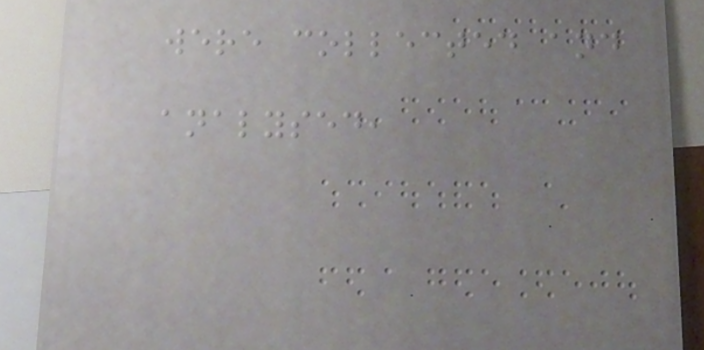were collected and
analysed,
